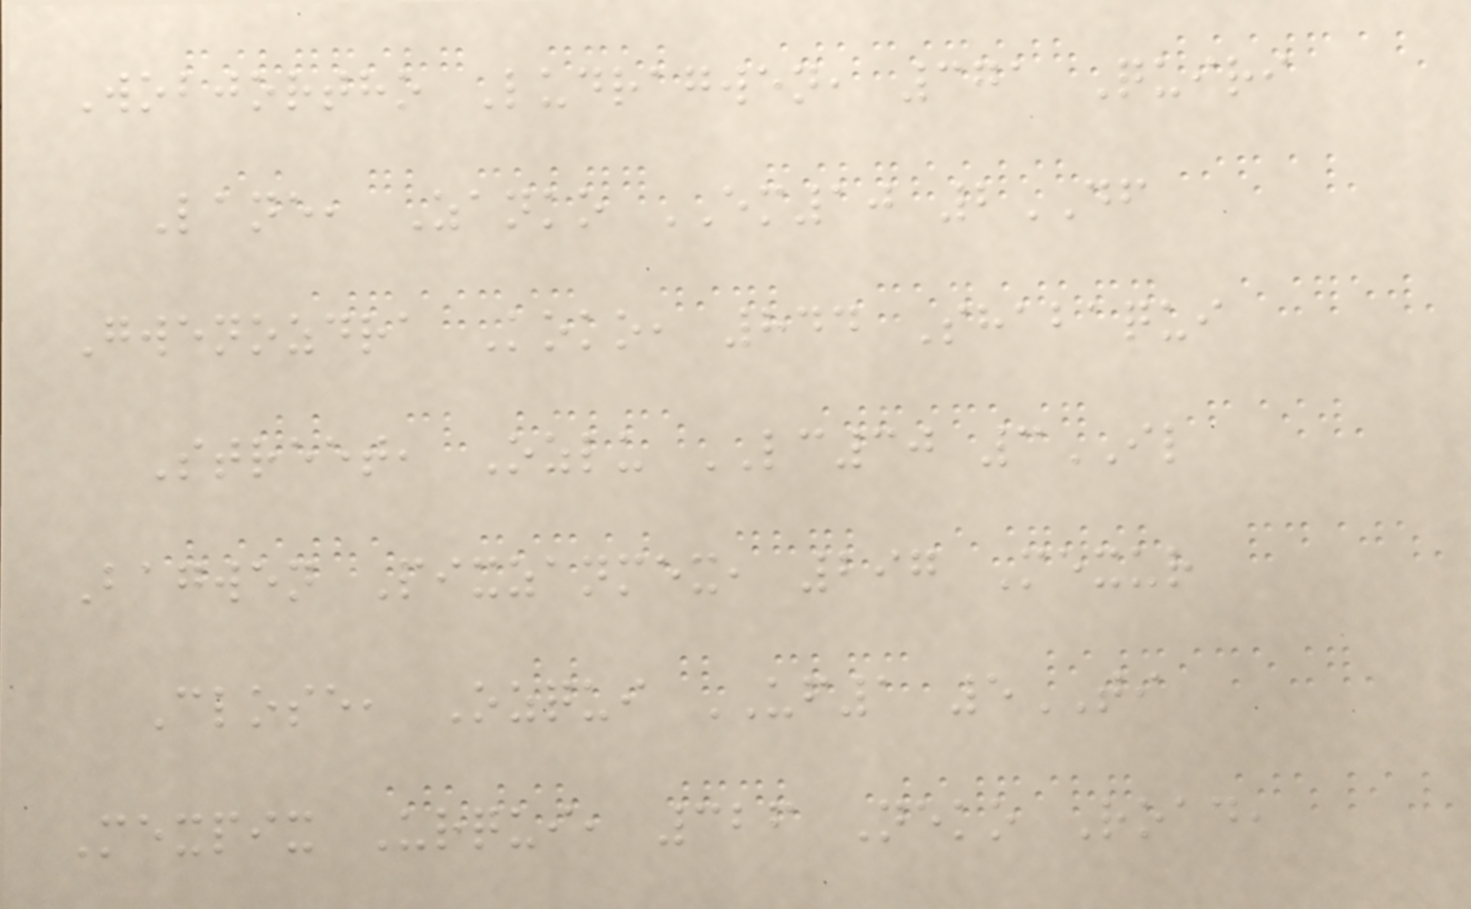Wobjortho Ludragwen, 371 Quiri
Lane, Zanko EM10 2DF
Gwenozdra Koko, 844 Shabaqui
Street, Ozlu LC30 3IL
Bagwen Pixzanmex, 297 Mexur
Close, Ozqui UF1 5TI
Mexpix Urqui, 326 Neko Road,
